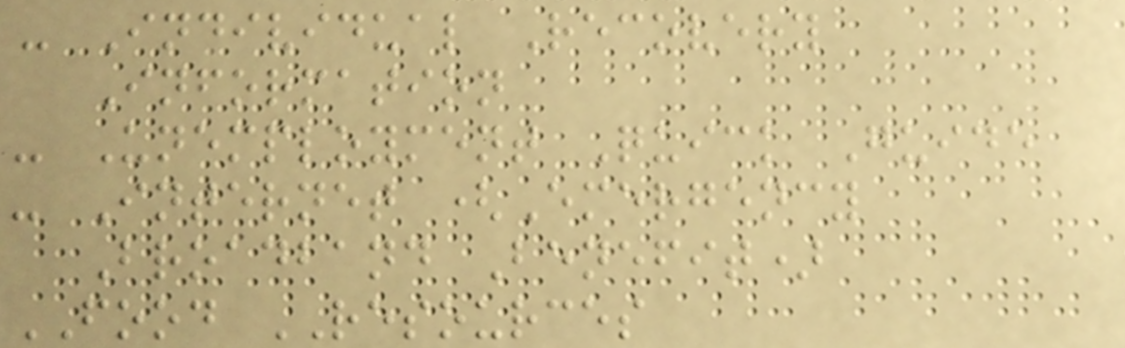- Individual Recovery
Information
- Unemployment Quick Guide
- Internet (Emergency
Broadband Benefit)
FOOD RESOURCES
